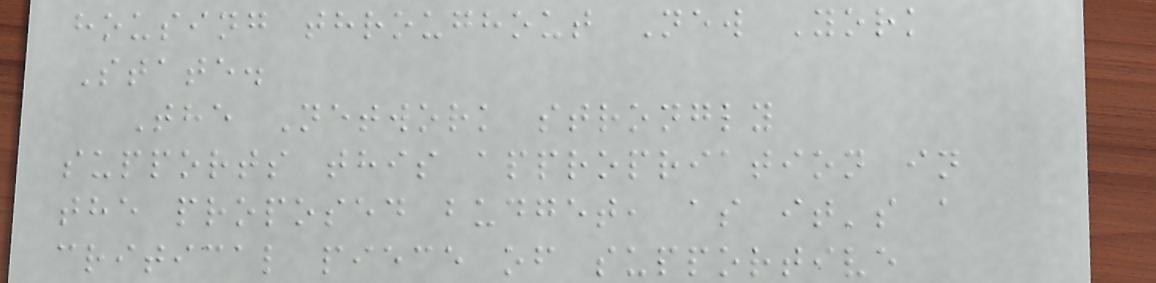housing throughout New York
State.
The Network strongly
supports this appropriation in
the proposed budget, as it's a
critical piece of supportive
